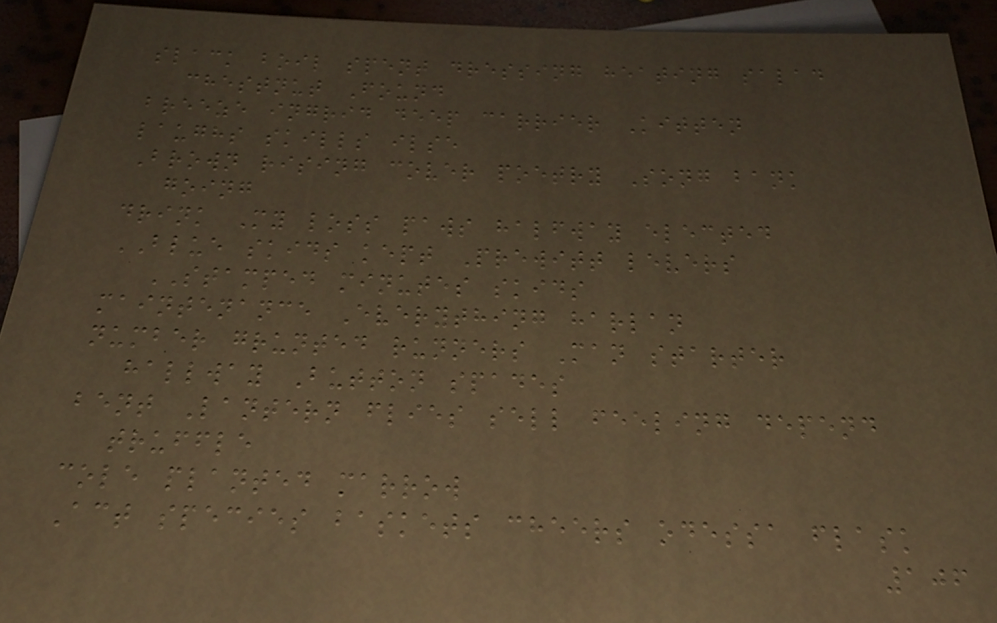slack boil spent dressing heating salad
chestnut Found
breeze ingrid deep carrier Kitten
laughs skills ilse
Brown rising cover poetry Song bank
going
drink My loss paws halfway elected
BLUE skids kept Prewitt levers
STAMPED minutes skids
maintenance Everything harlan
number grunted runners Man starter
hallway Button spades
bent Lantern flies sell feeling depend
truffle
cole planted marrow
Act species baskets cheers odessa flask
106
